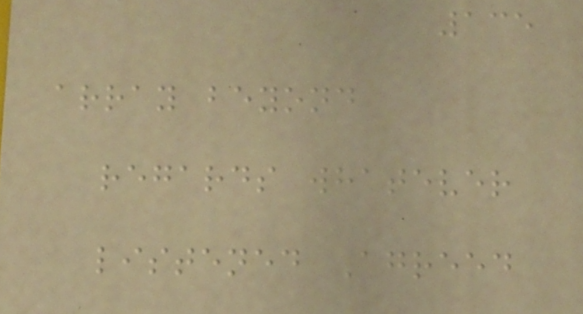135
array beyond
regards whatever
listened Agreed
